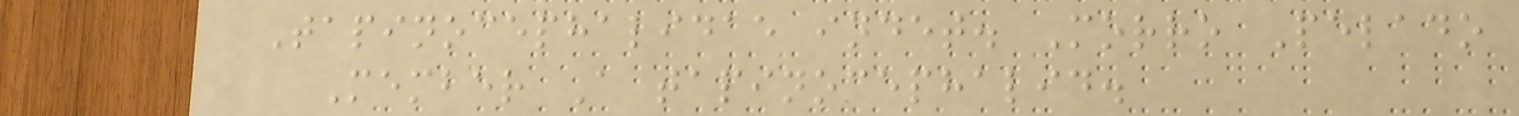Tapinocephalidae indet. Morro Pelado
Member A tapinocephalid.
